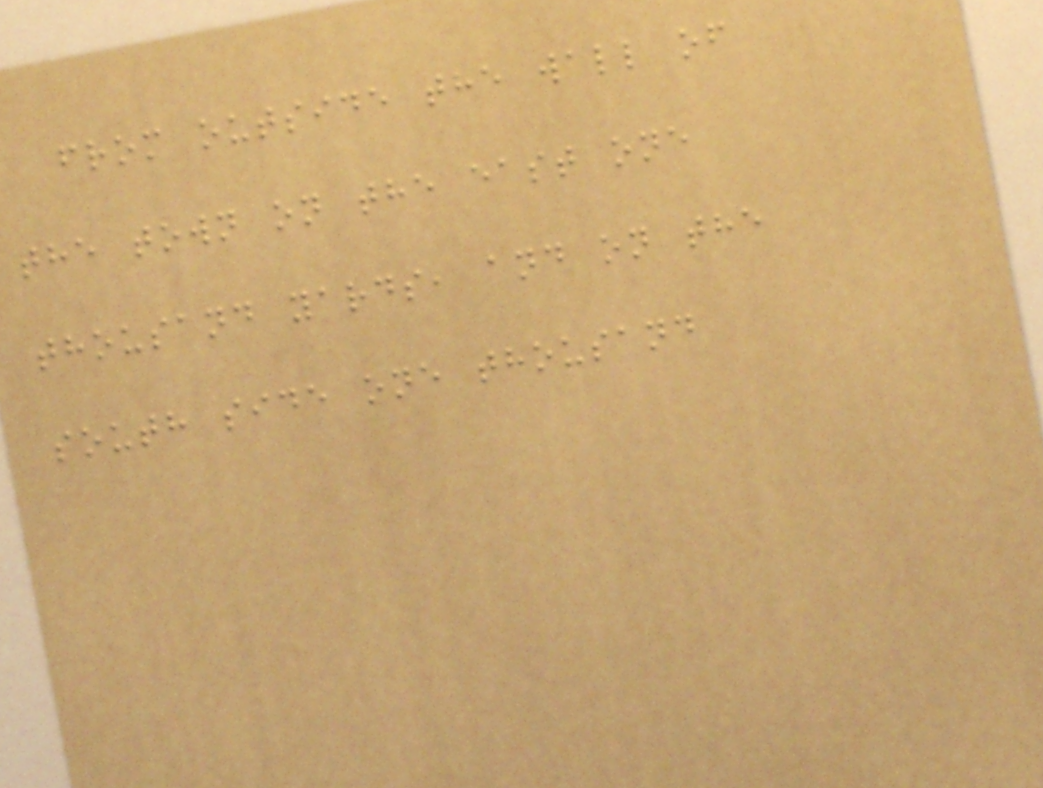from outside the wall of
the town on the east one
thousand yards, and on the
south side one thousand
